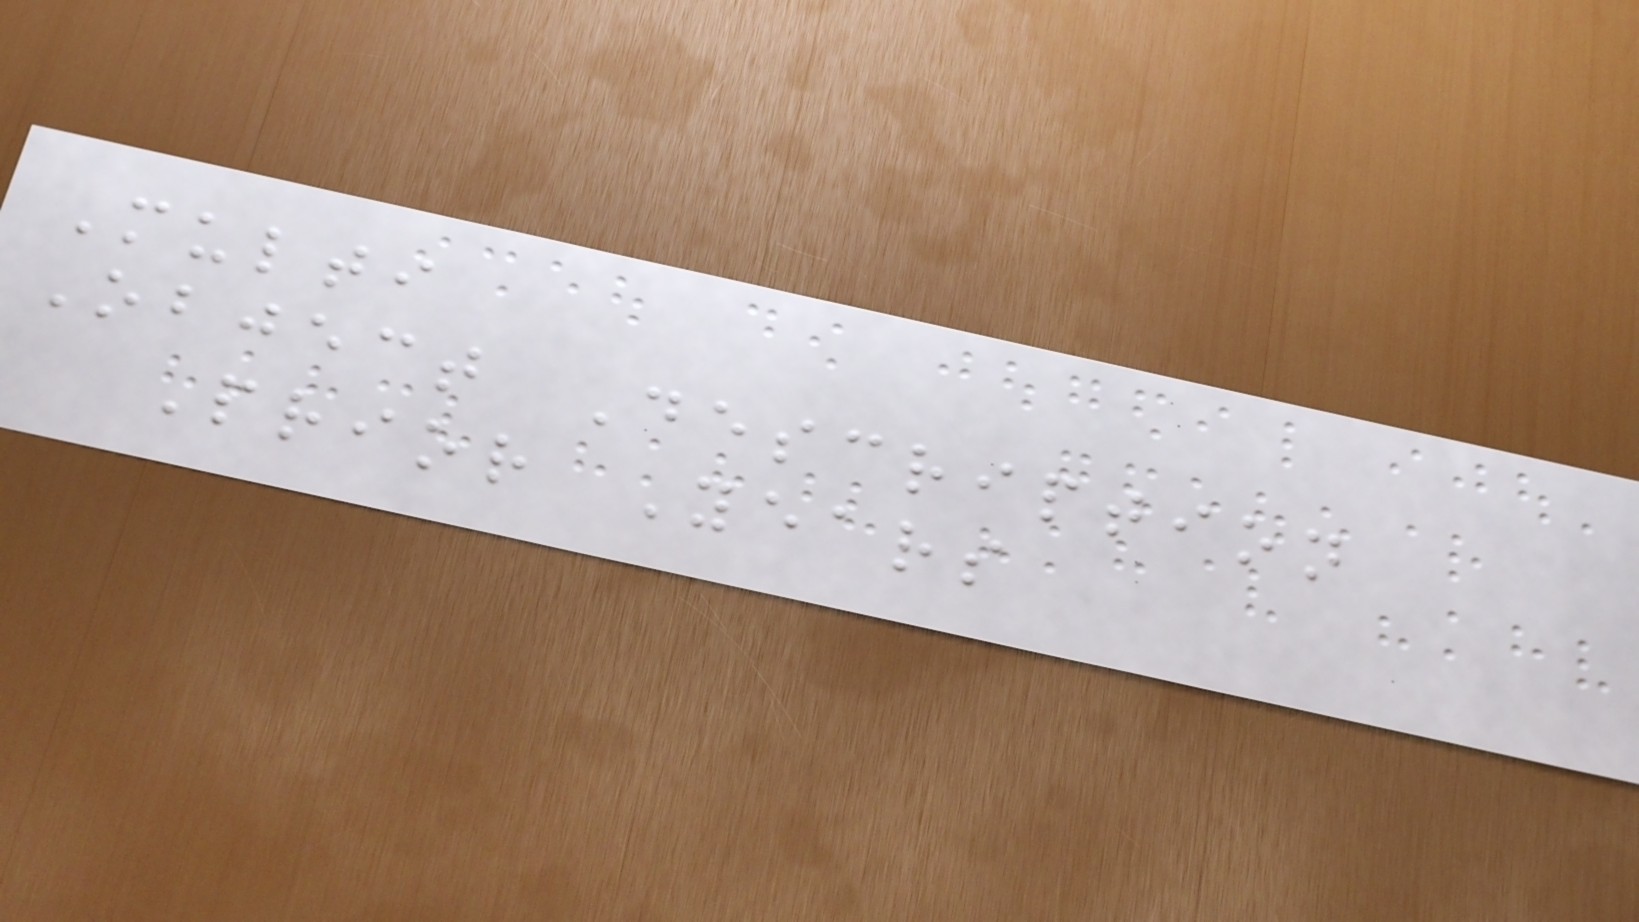Multi
Object Description
Prior Years
